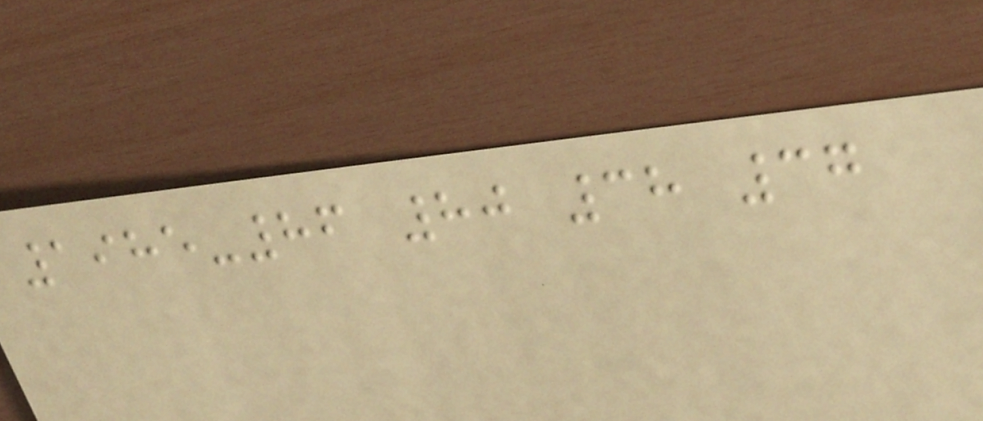1985-86 80 38 37
